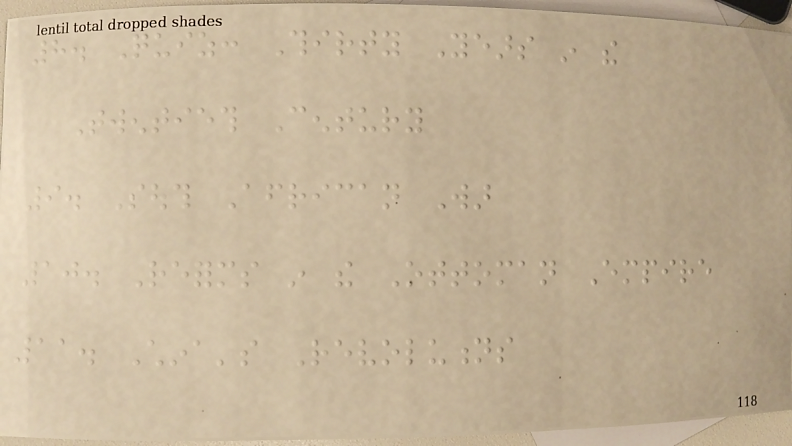8. Quiz: Thirty Years in the
Twentieth Century
9. South African War
10. Reforms in the Ottoman Empire
11. China's Revolutions
